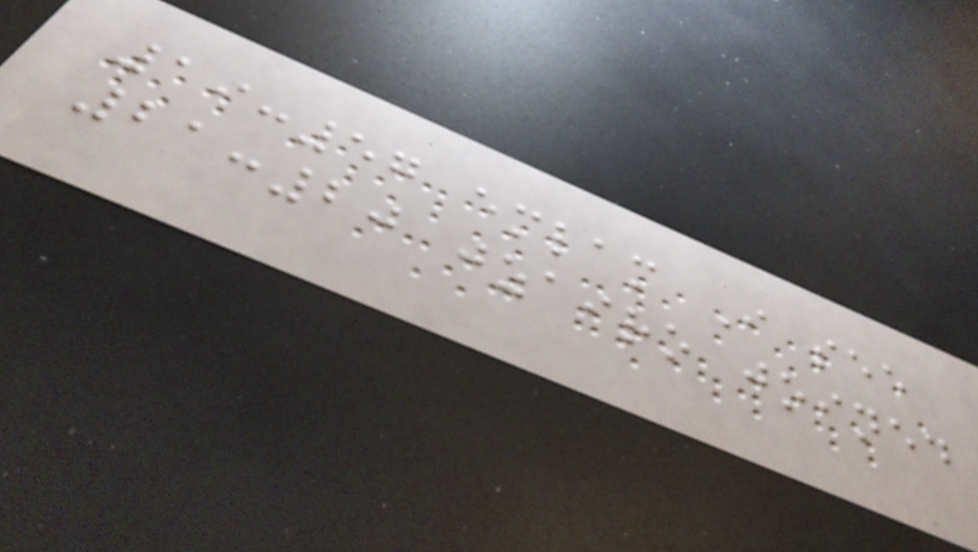19:57 emlam I see
21:20 jzairo joined
